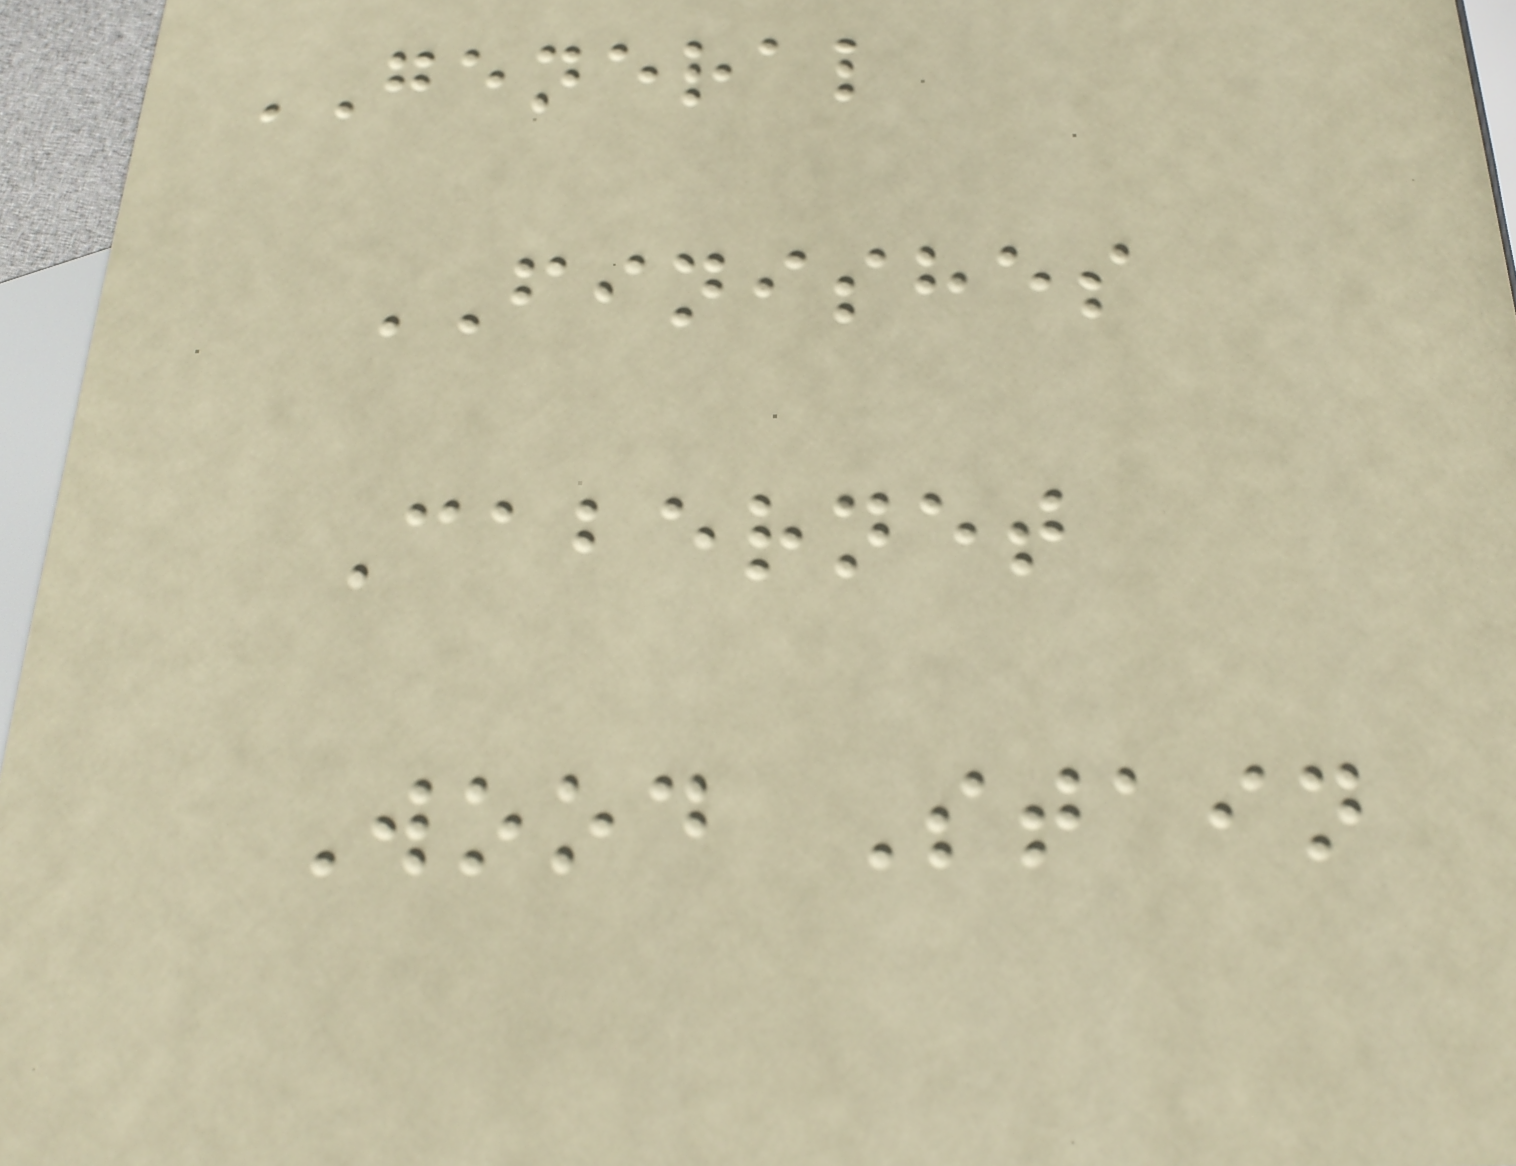GENERAL
FINISHES
Cabernet
Wood Stain
